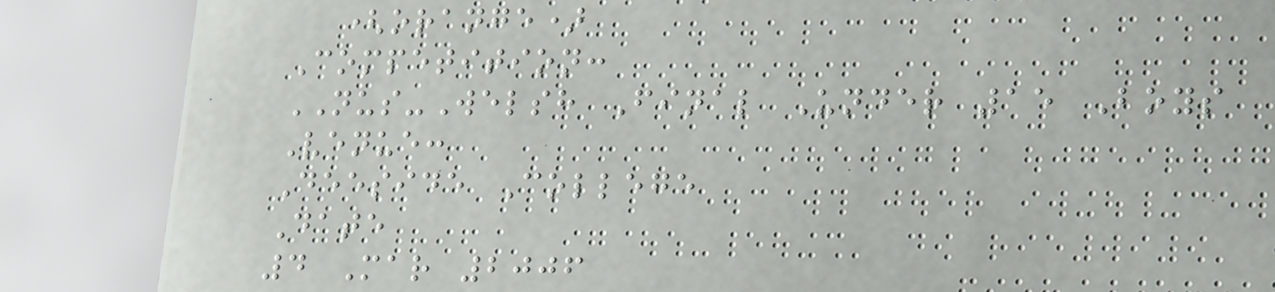(orange)
Competition:
NUS-Welsh Final Under 15 Boys
Venue:
Deeside College
Date
4 Mar 2006
